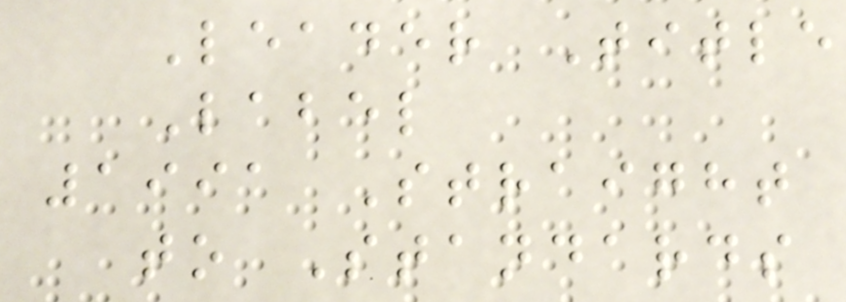Leader Title
Label
1991 Straight
to Standards
